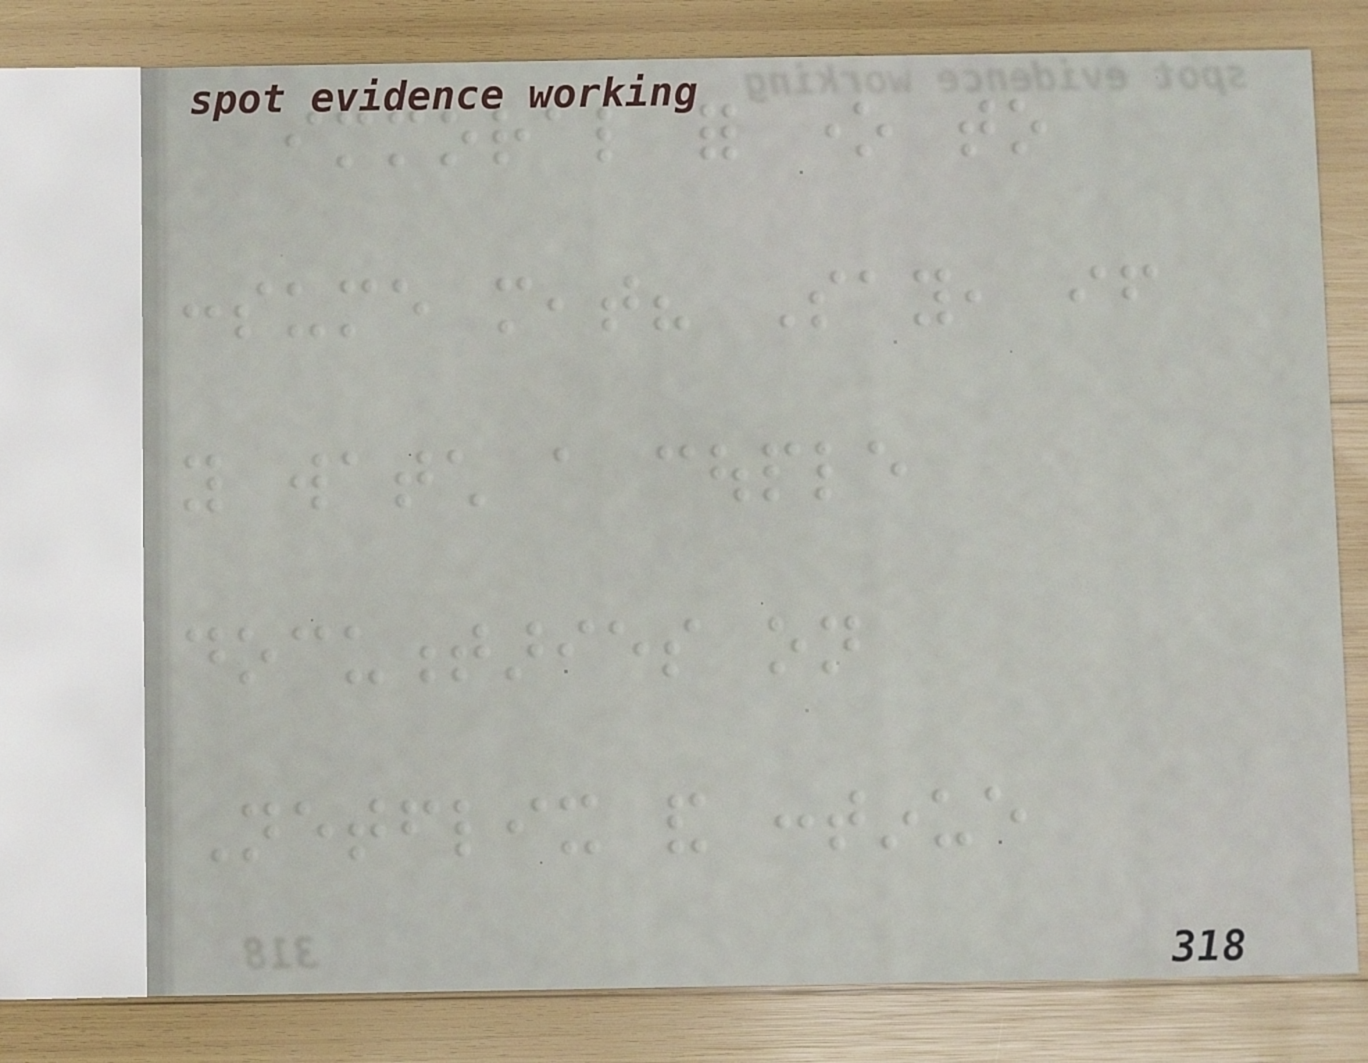immoral for one to
consume meat? Say, if
you watch a couple
documentaries on
Netflix and continue
